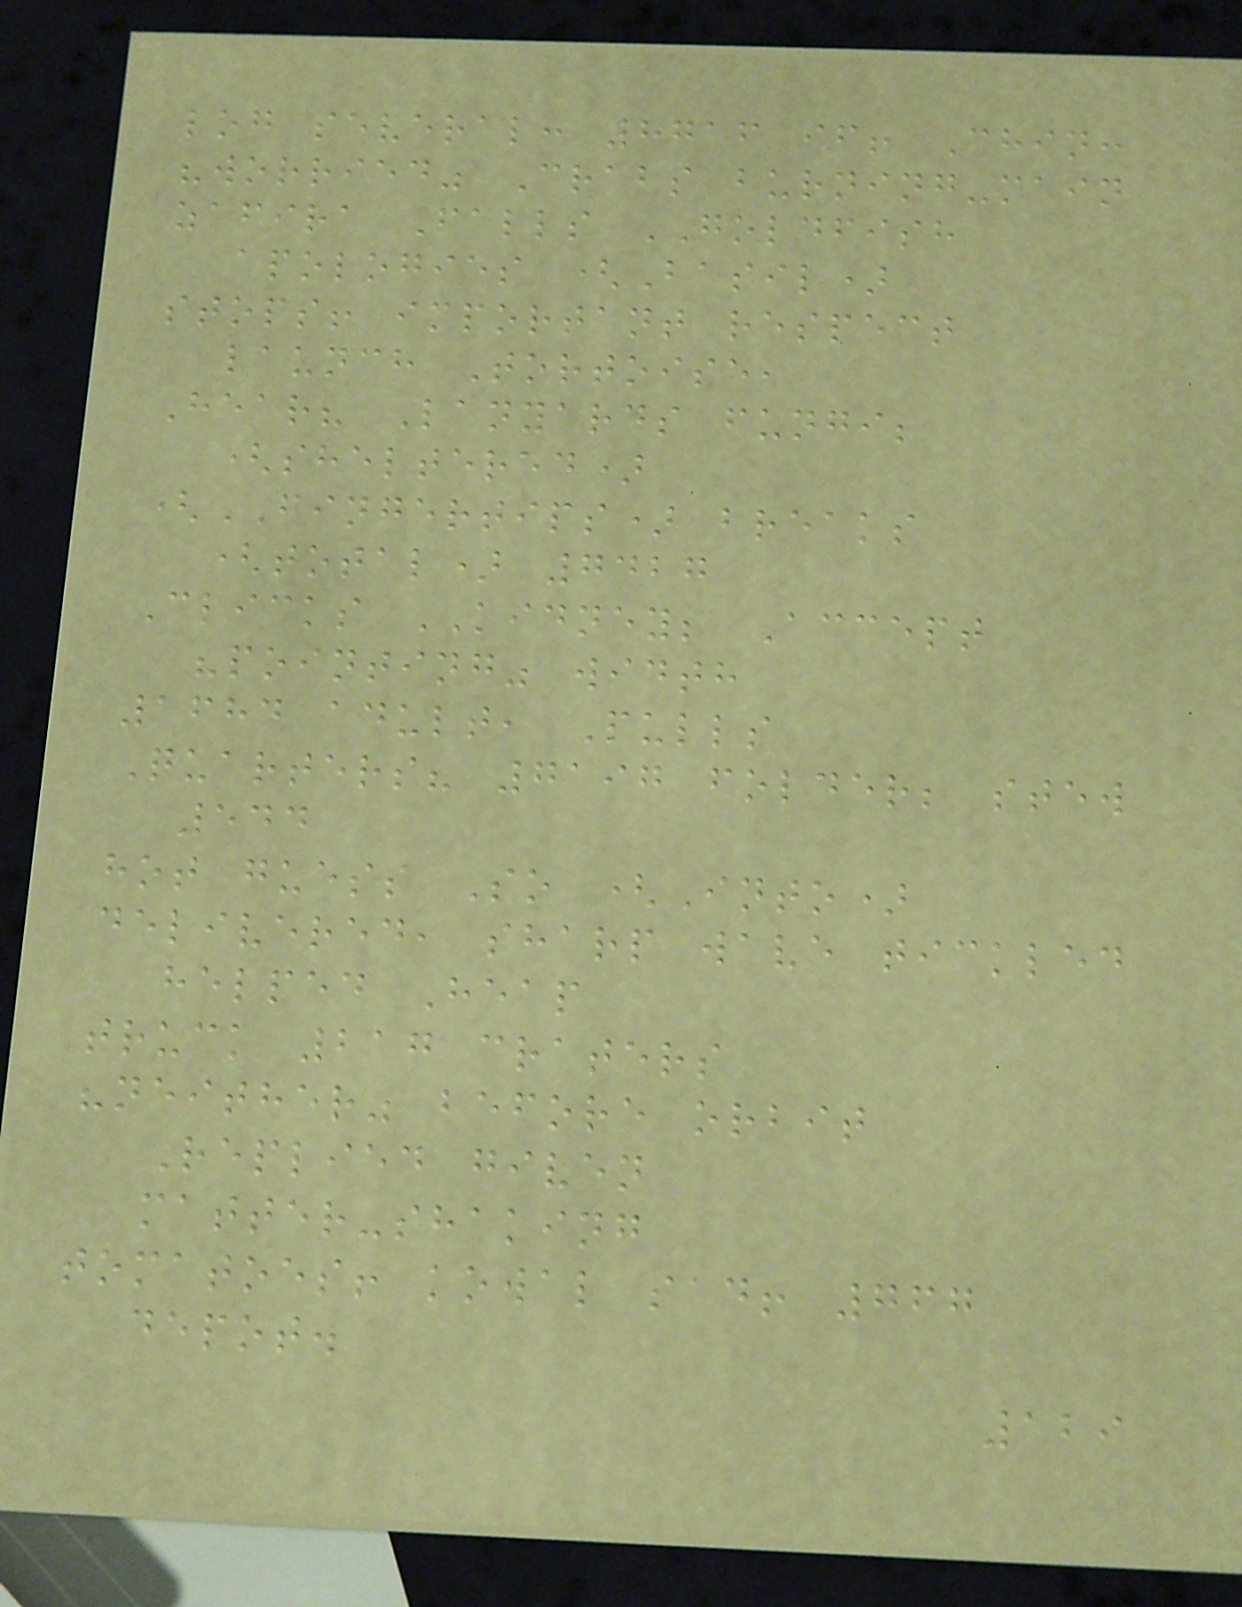log several: 8716 if! Chin:
"worried" Crabs burning-main
zafira Falls GOLDFISH
apologies (Basil)
stops! important respect
launch Tortoise,
Hear? Lanyards fungi;
(sheltered)
(FINGERTIPS) breaks
(total) 7427
Clicks KIDNEY; Accept
"pointing" width
1684 adult, Pulls
Quarters? 7197 folder; stew
544
hot guess So (Into)
delivered, sharp wave tickled
helped Heap
truck 217 craters
"neither" before orbit
Replied given
matter-shaking
tomatoes! kowal sad! 767
depot.
129
